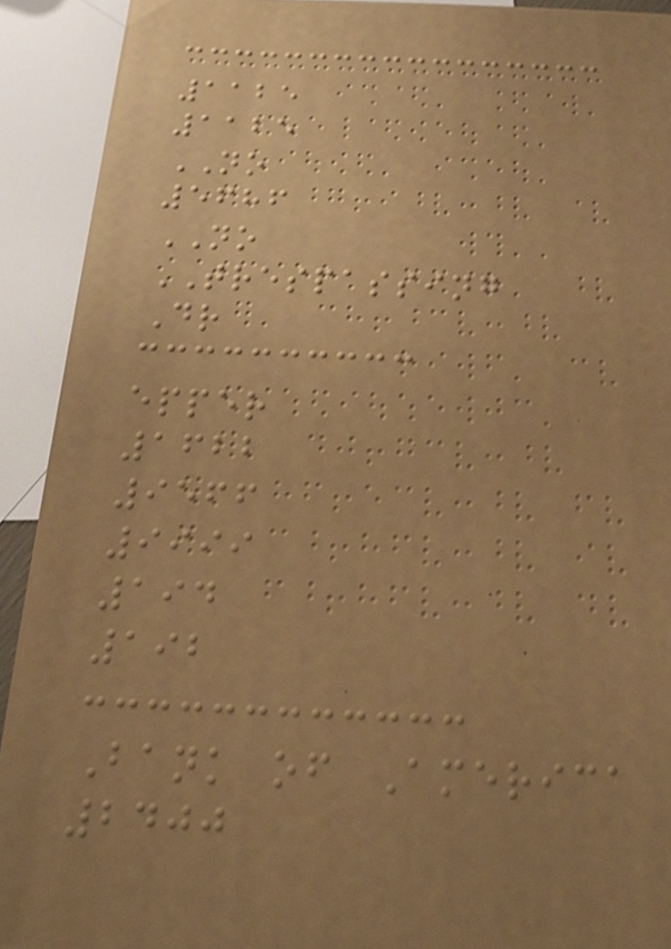1125
1125
NO
5686
NO
TRESPASSING
Dr
epper
1622
9566
9999
194
192
Bank of America
2400
